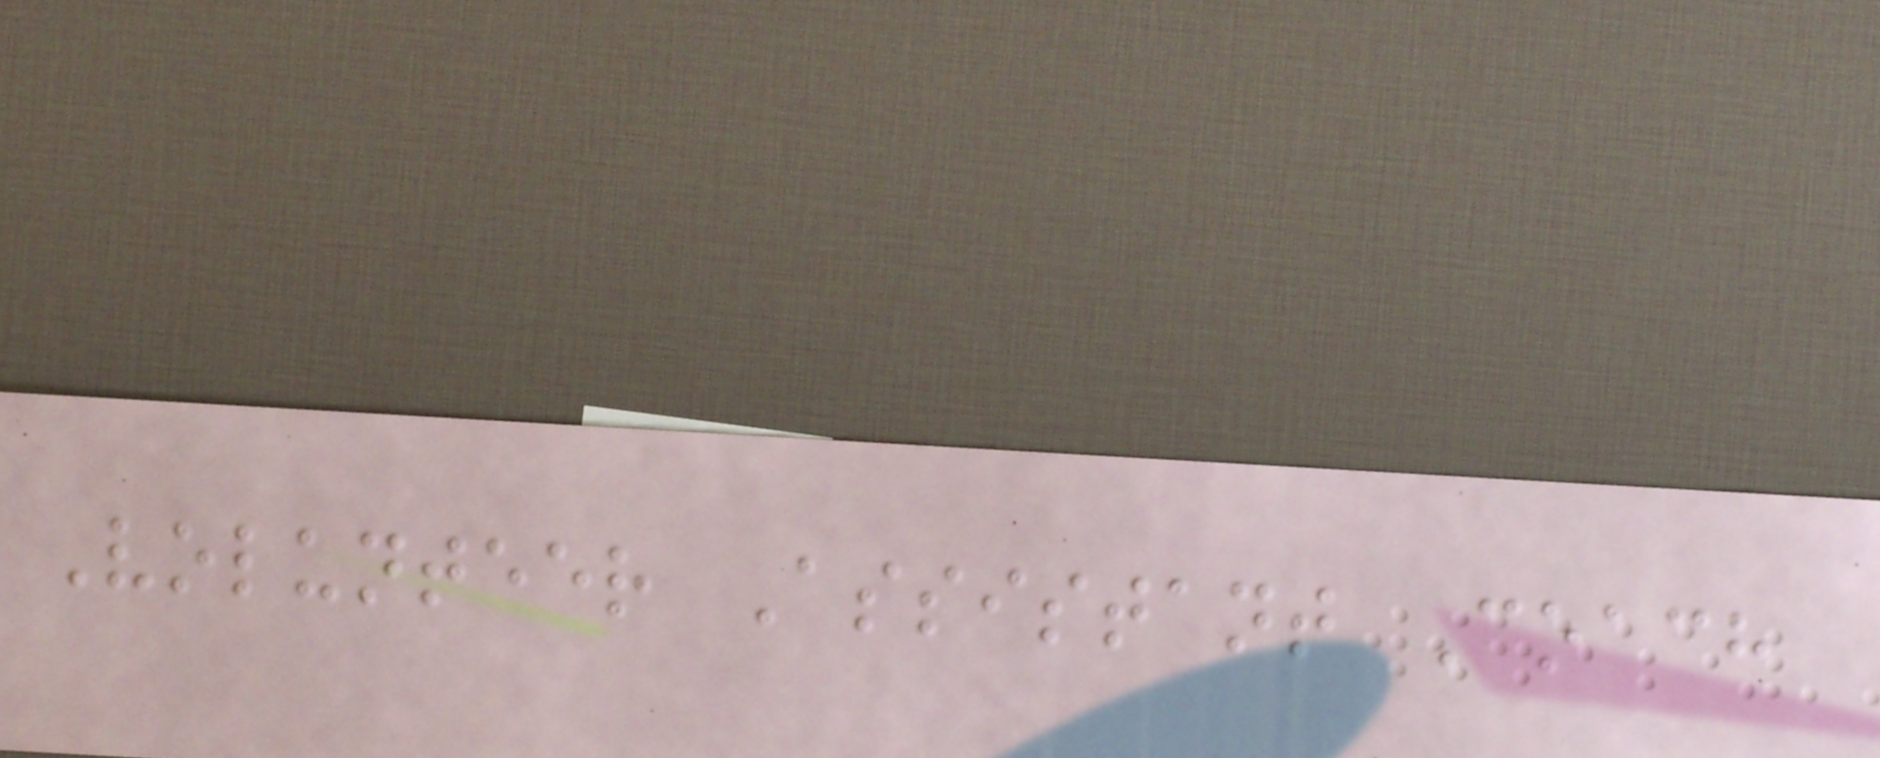Volunteer Assistant Coach
